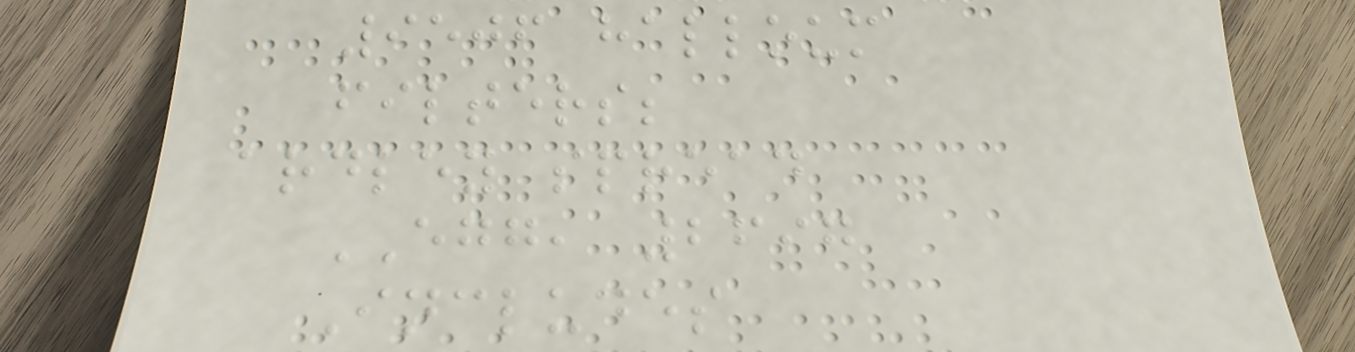9506 halloum
filters;
ardley spread
EGG, 2697
Includes
